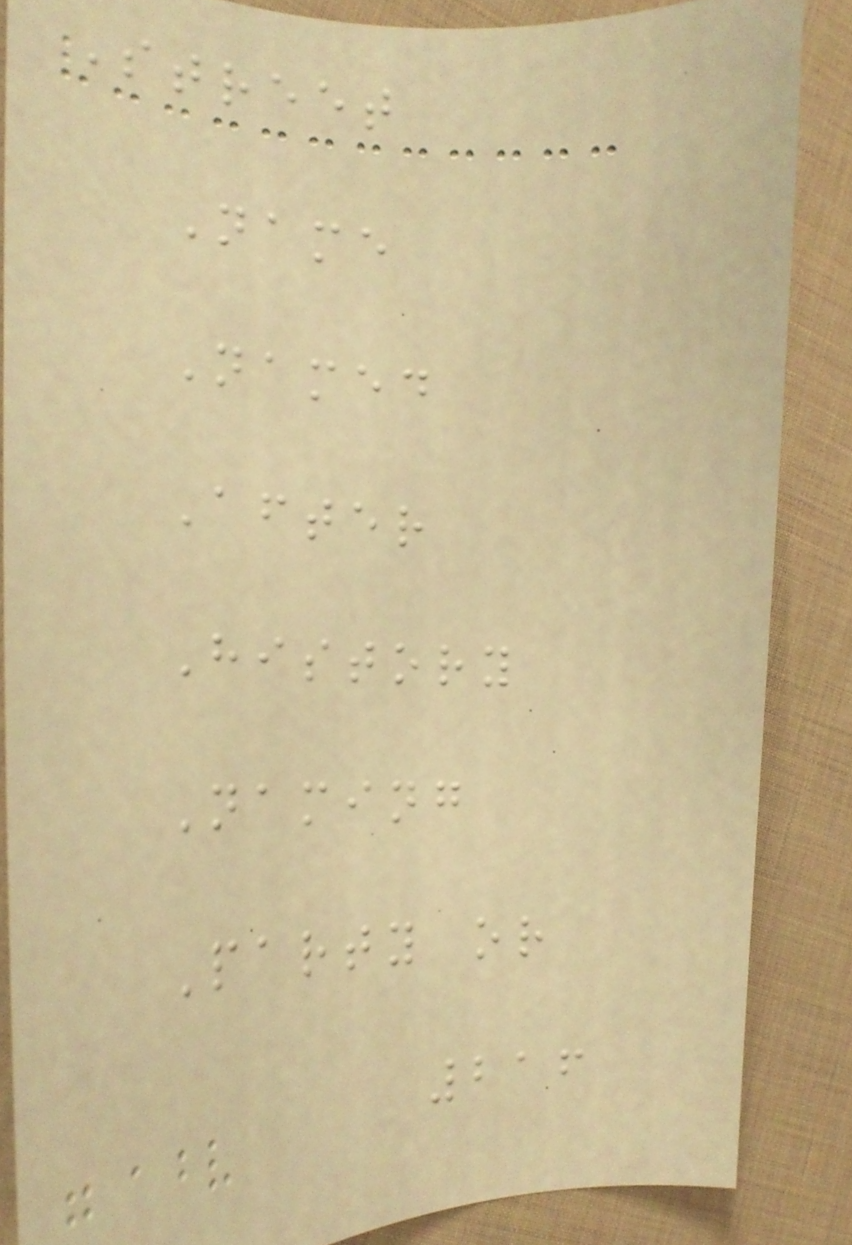Street
Name
Named
After
History
Naming
Party or
216
